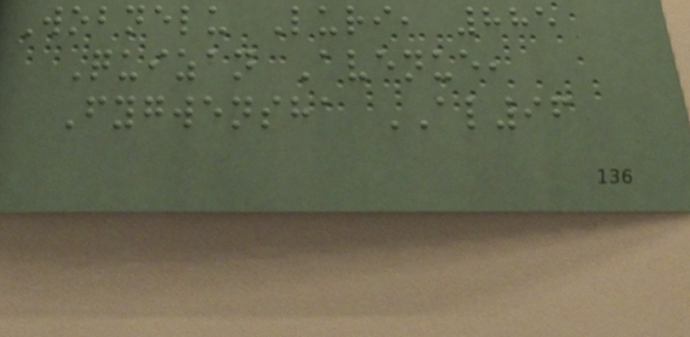Wobnelu Luri, 885
Quizan Avenue,
Fygwensha AL96
